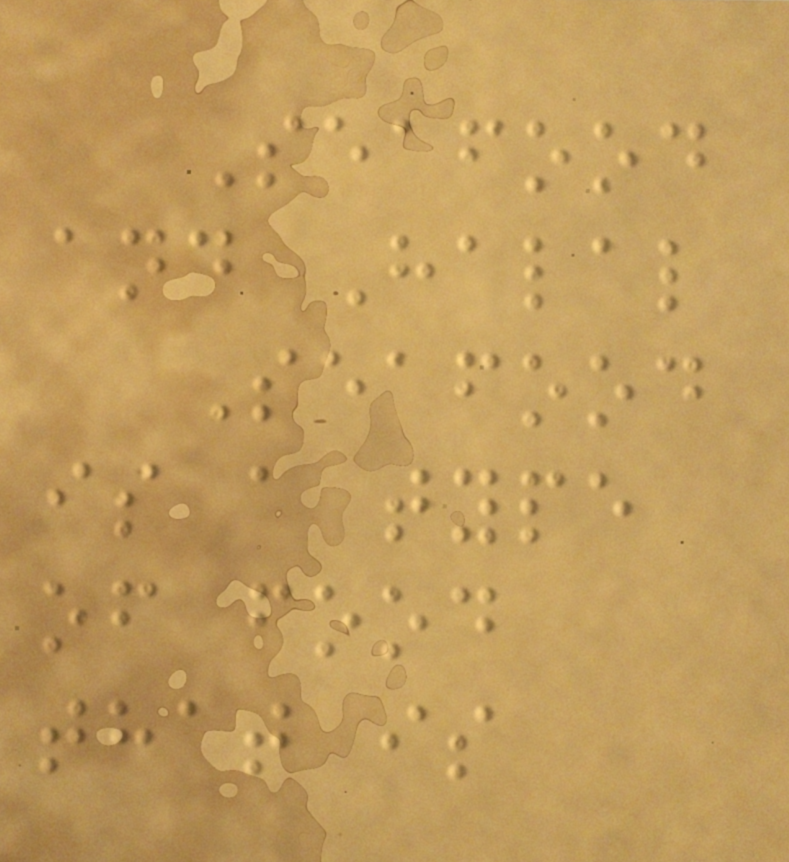Seafood
and Halal
Seafood
is a type
of food
that is
